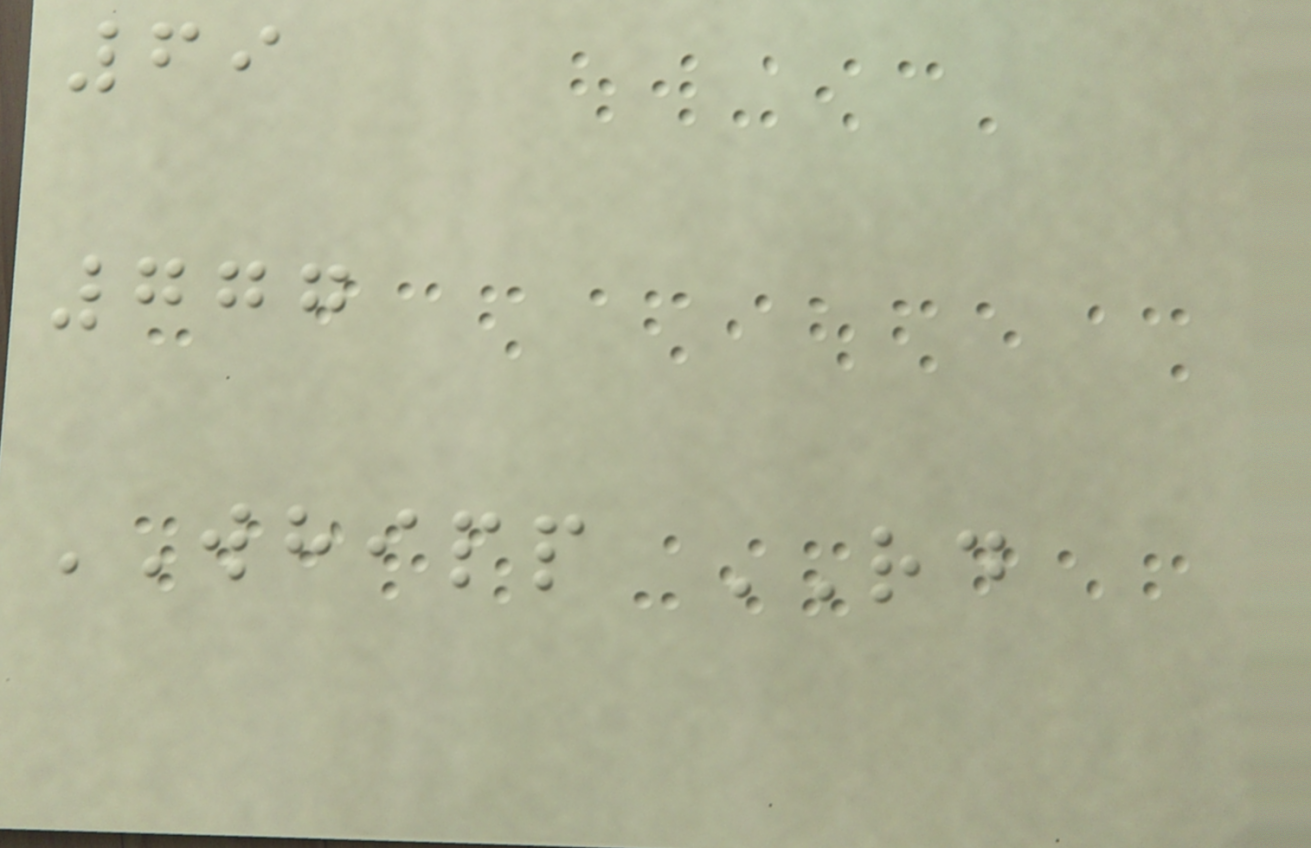69
777
WHIPP RD
